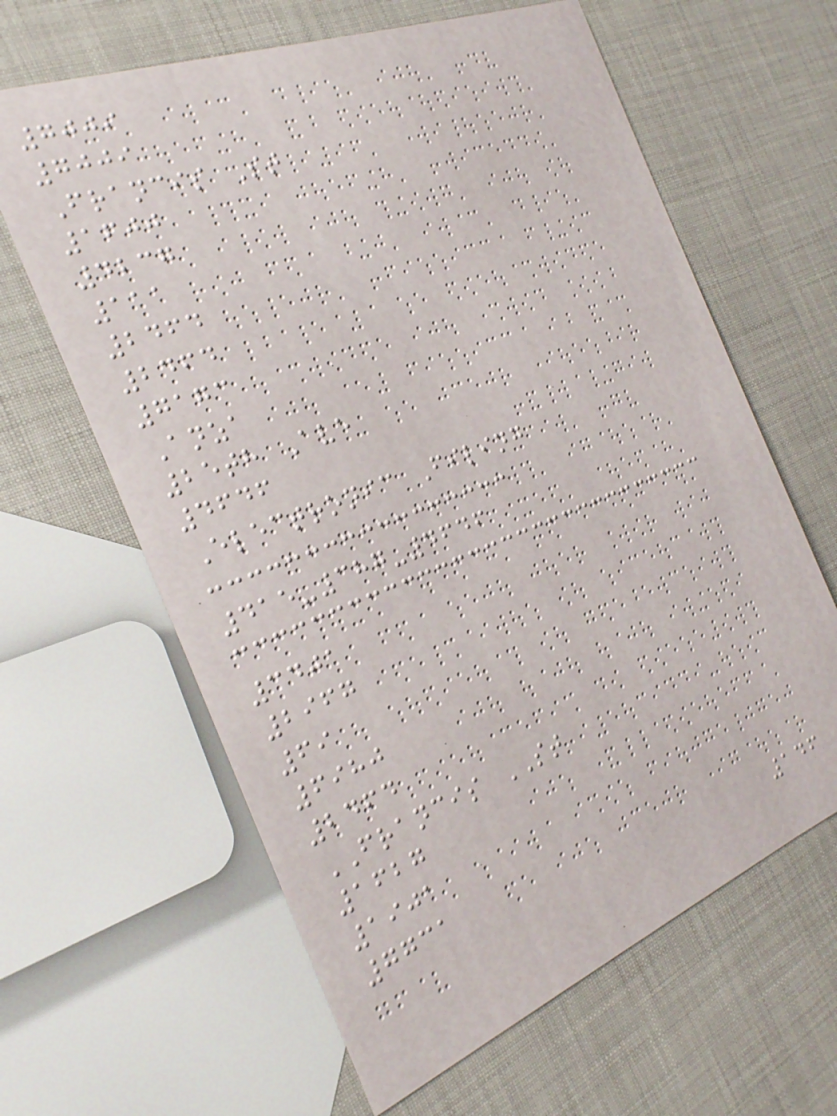7009
7009
Francis St
1600
4237
111
2464
2464
7173
Anza
25th Ave
4646
Electronic Filing
415-387-4646
3401
2967
69
6980
2464
FRANCIS ST
1627
1901
7731
146
